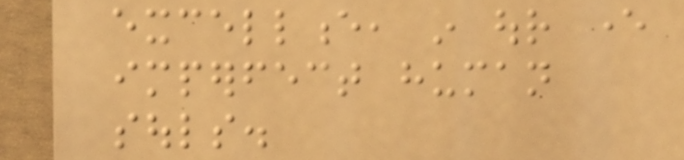excellence, in our ever
imperfect human
souls.
